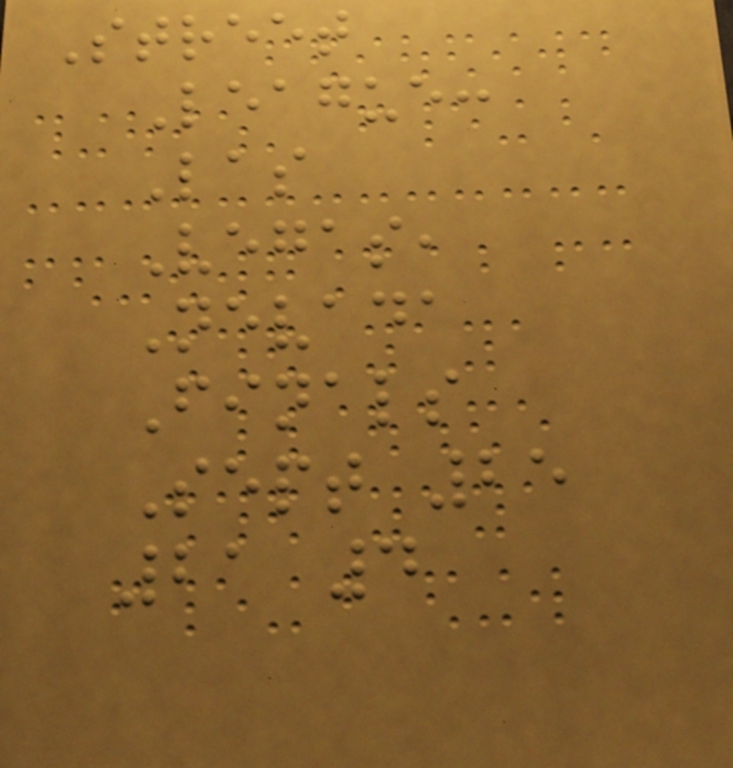Street
League:
Las
Vegas,
Nevada
Finals
Sept 25
21 4
